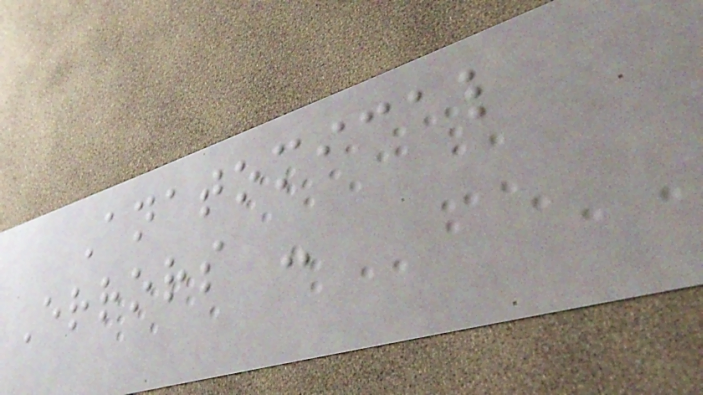Anatomical
Errors -
